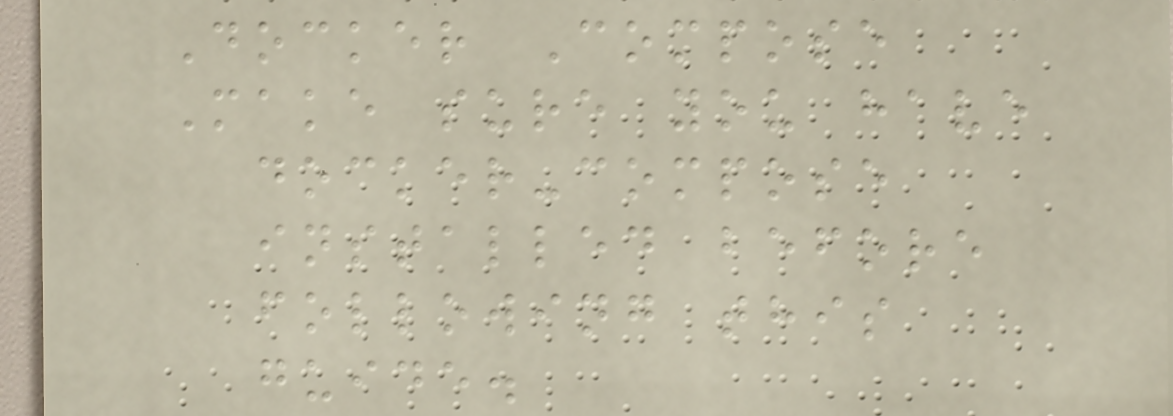Docker Compose
Make sure you have
docker-compose
installed before
following this
guide.
